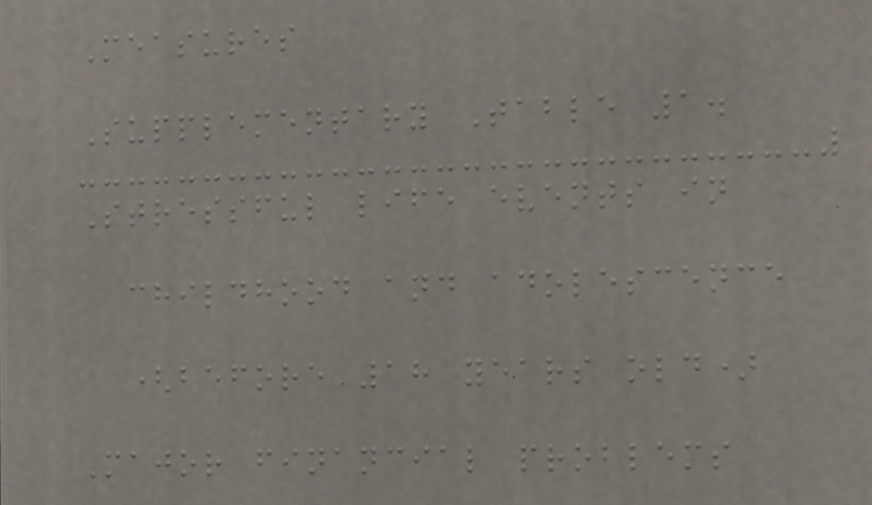Measures
Supplementary Table 1.
Stressful life events in
childhood and adolescence
(before 18 years old)
Major financial problems
